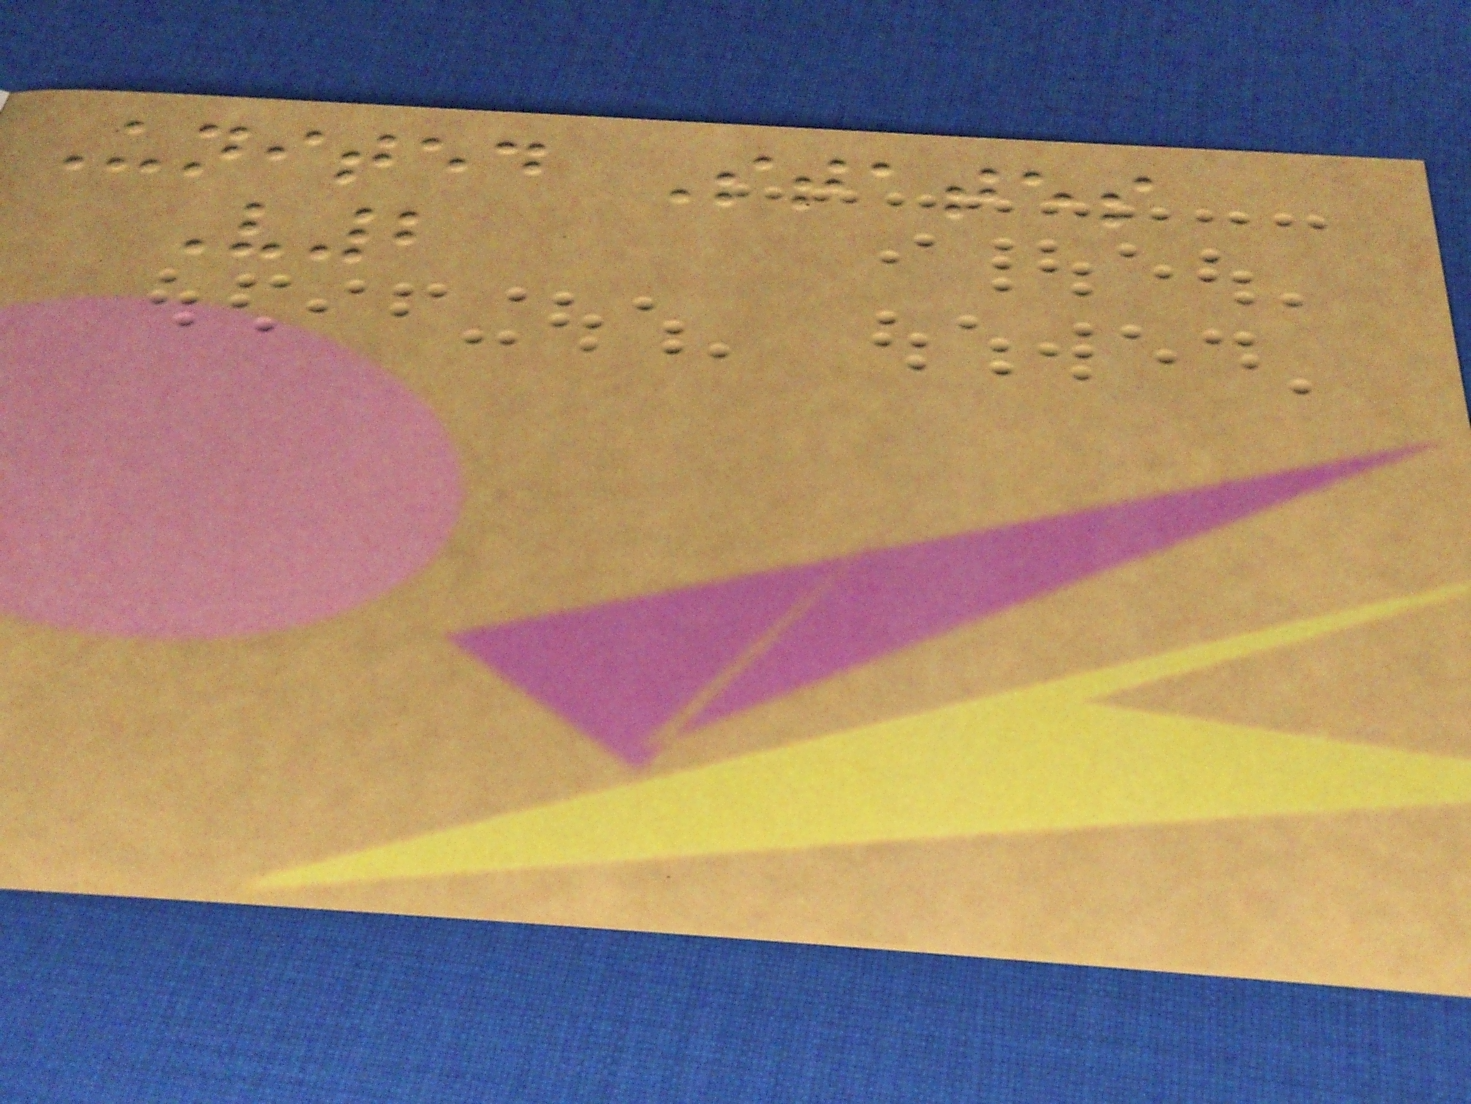United States
V2
